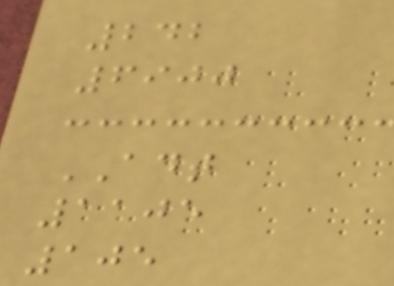242
6900
ADT
1105
105
